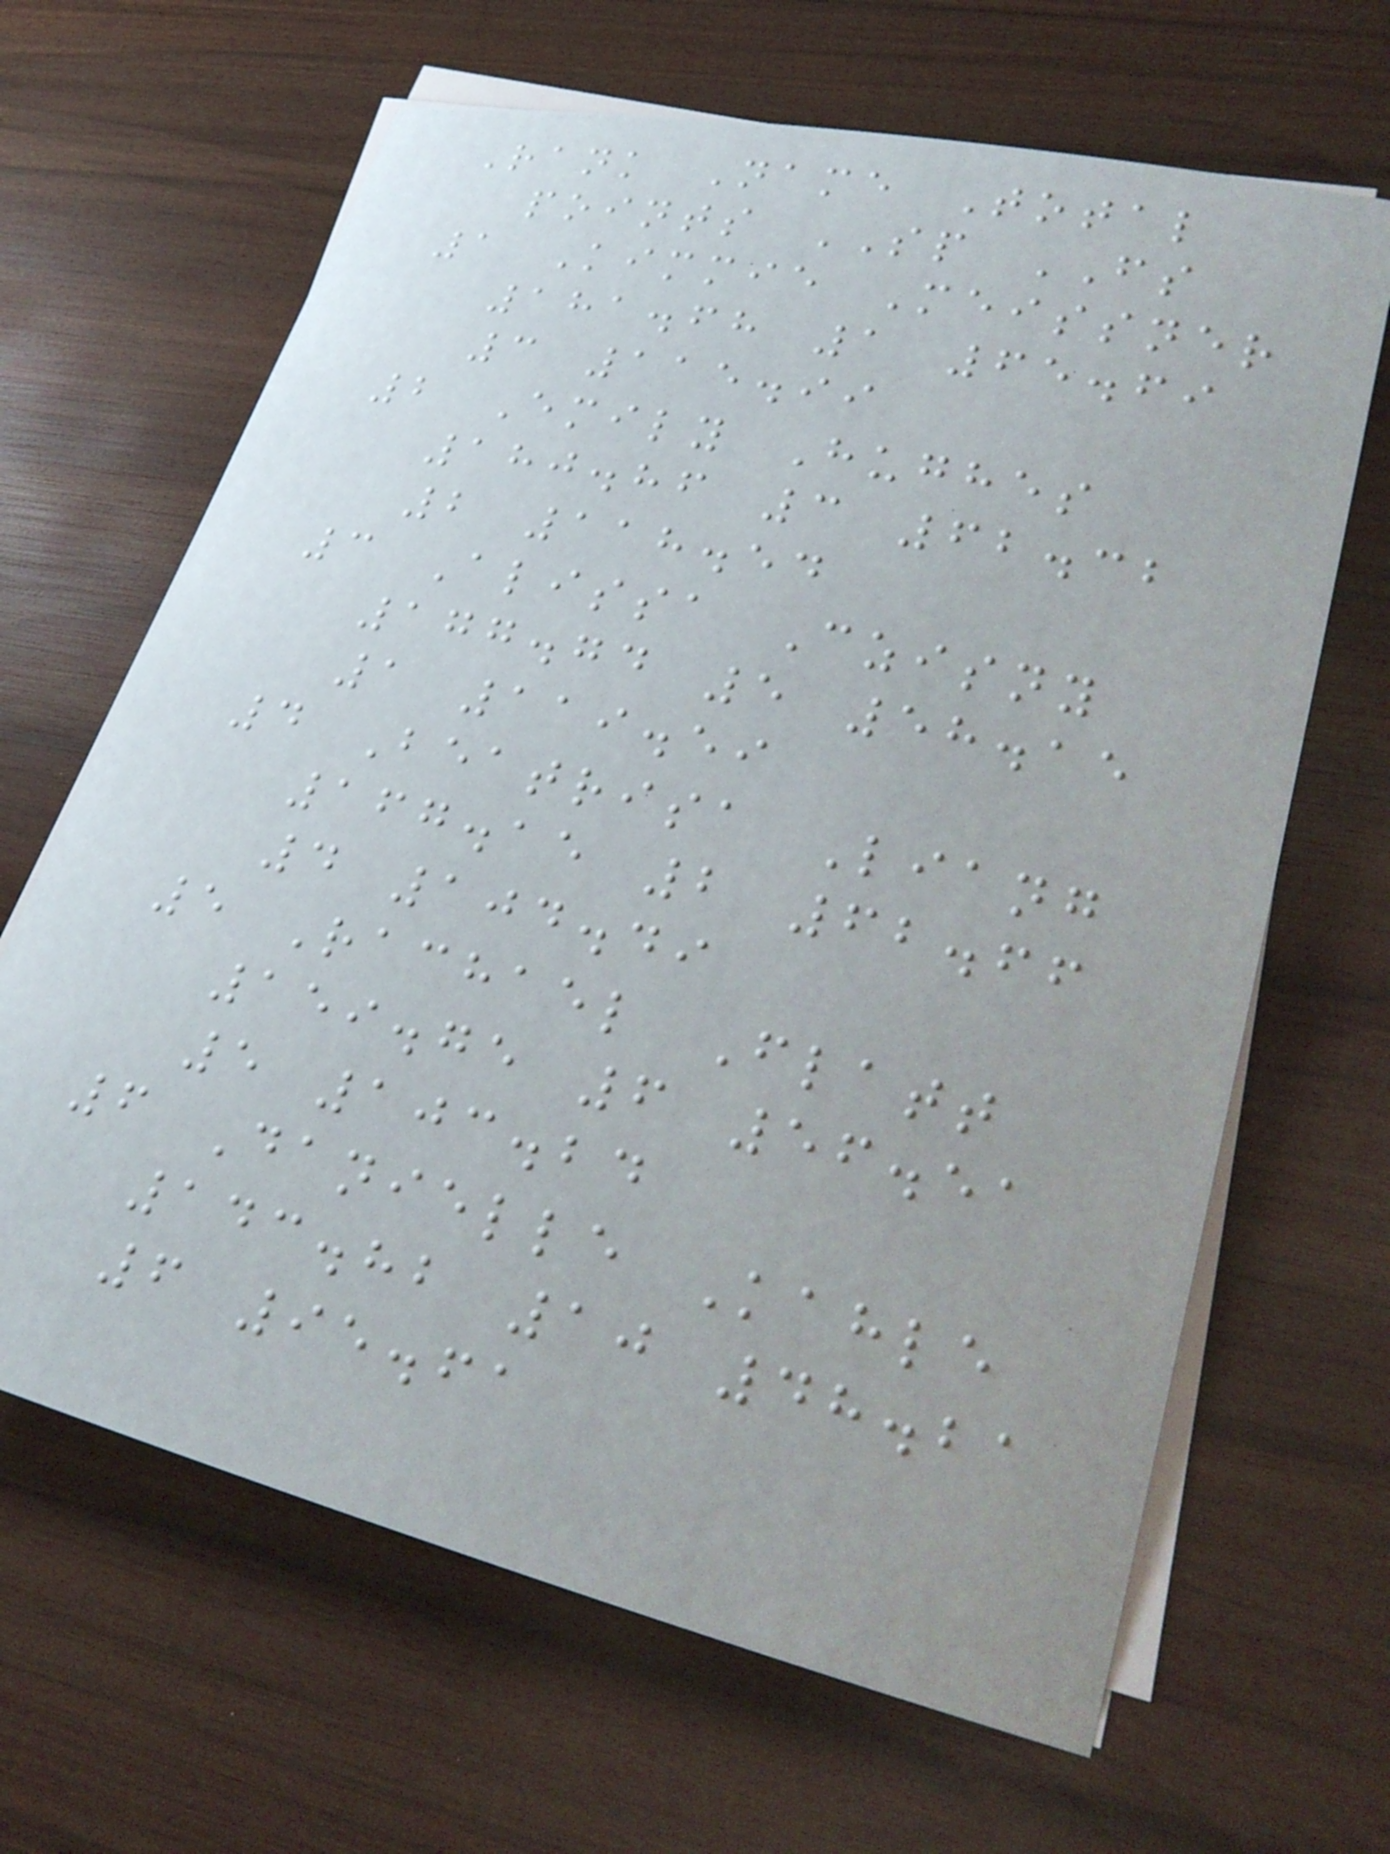Rank Name Total
points SP FS
1 Kimmie Meissner
181.68 1 65.69
3 115.99
2 Emily Hughes
180.86 3 62.32
2 118.54
3 Alissa Czisny
177.74 5 58.15
1 119.59
4 Beatrisa Liang
167.15 2 62.66
4 104.49
5 Rachael Flatt
159.75 6 56.51
5 103.24
6 Danielle Kahle
143.82 10 48.21
6 95.61
